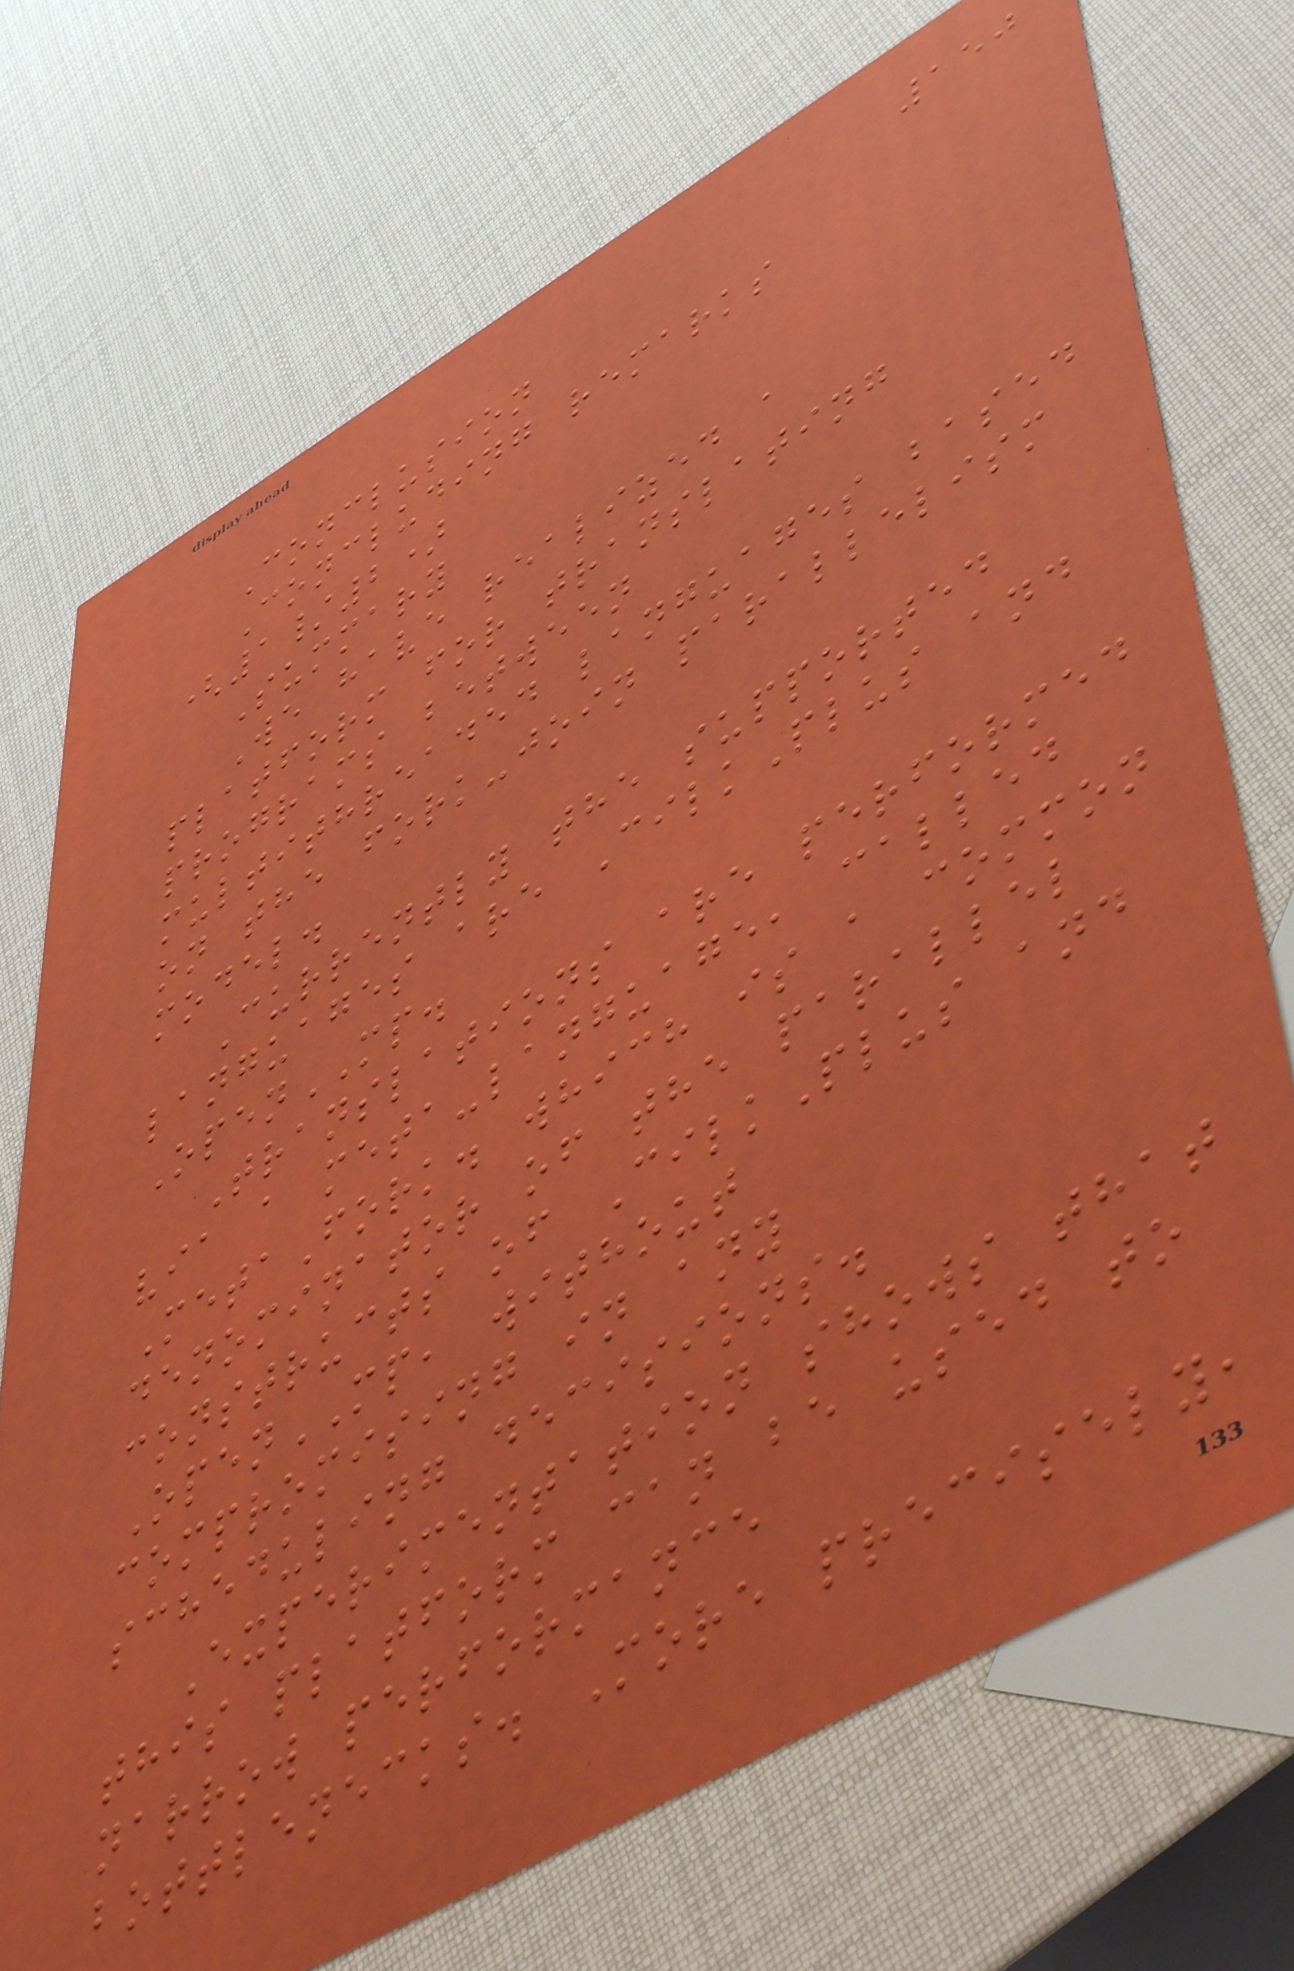150
Conclusion
Concluding remarks
(1/2)
Summary
We have realized a
platform for translating
programs between
multithreaded languages based
on the fork-join parallelism
model.
Currently the supported
languages are CilkPlus and
OpenMP.
Translations are performed
via a meta-language, called
MetaFork. which is a common
denominator of the parallel
constructs of CilkPlus and
OpenMP, without
compromising in any
scheduling decisions.
Experimentation shows that
this platform can be used to
narrow performance
bottlenecks. More precisely,
